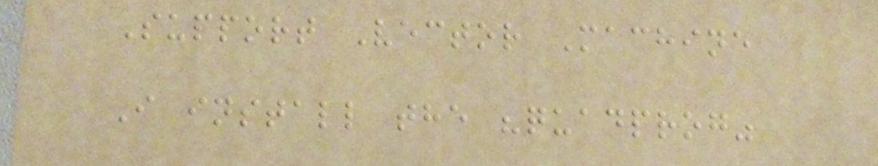Support Vector Machine
I install the "quadprog"
